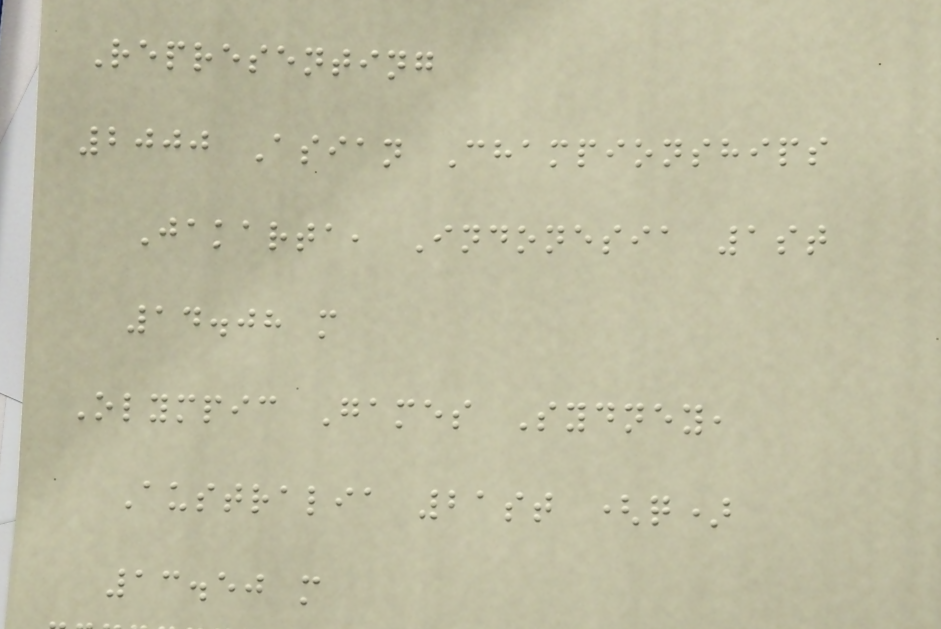Representing
2000 Asian Championships
Jakarta, Indonesia 1st
14.08 m
Olympic Games Sydney,
Australia 21st (q)
13.50 m
